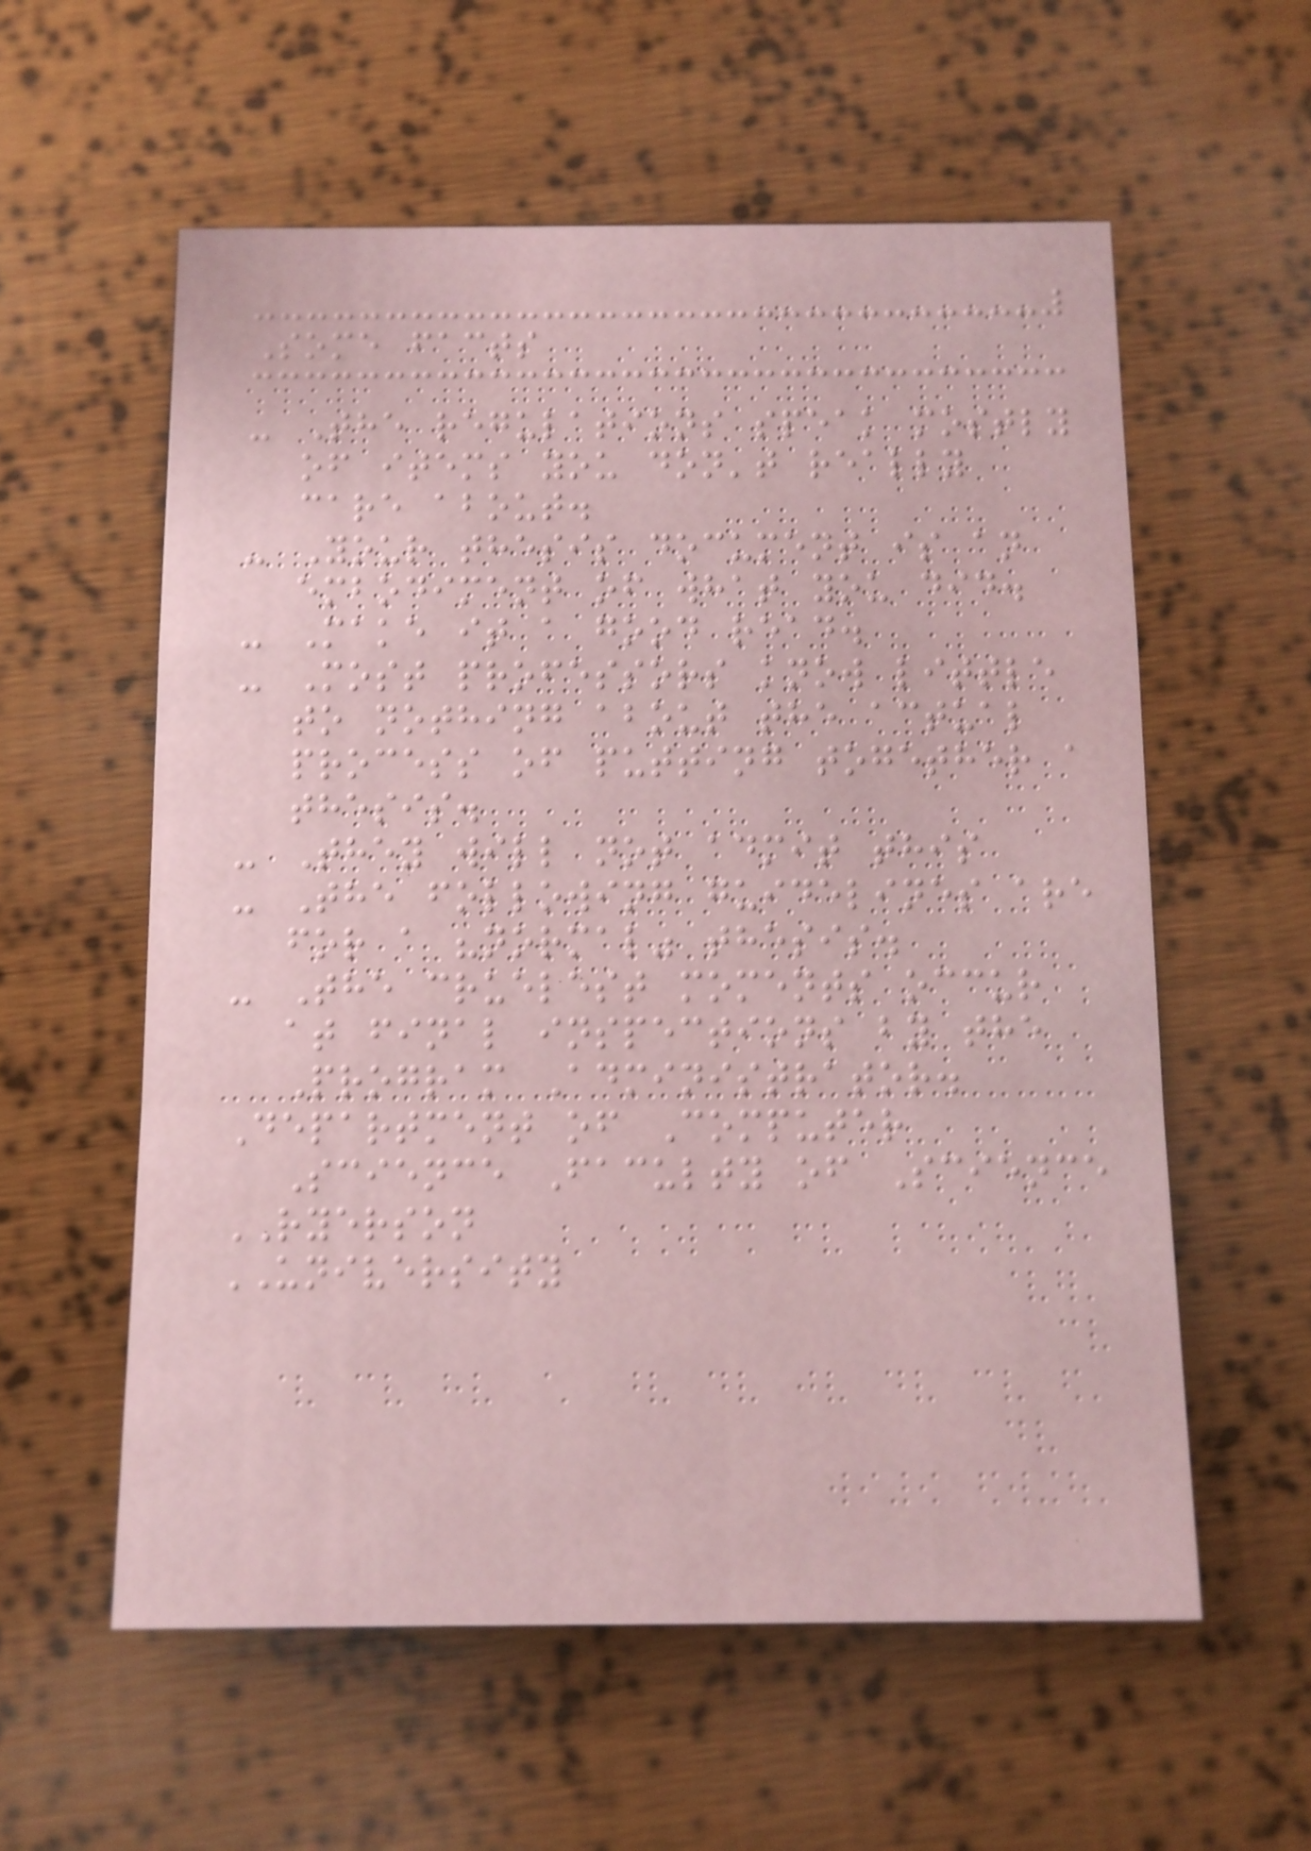Some facts
- The regulations speak mostly
of items you don't really
care about.
- Your thesis document is an
embodiment of what you did.
- Make it a good read.
- Most professors know little
to nothing about the actual
process of putting together a
thesis.
- They will not admit this
- The following guidelines are
for a "normal" thesis.
- The cruelest moments occur
at final inspections by the
Program Administrator.
Department of Computer
Science Faculty of Science
RYERSON
UNIVERSITY
